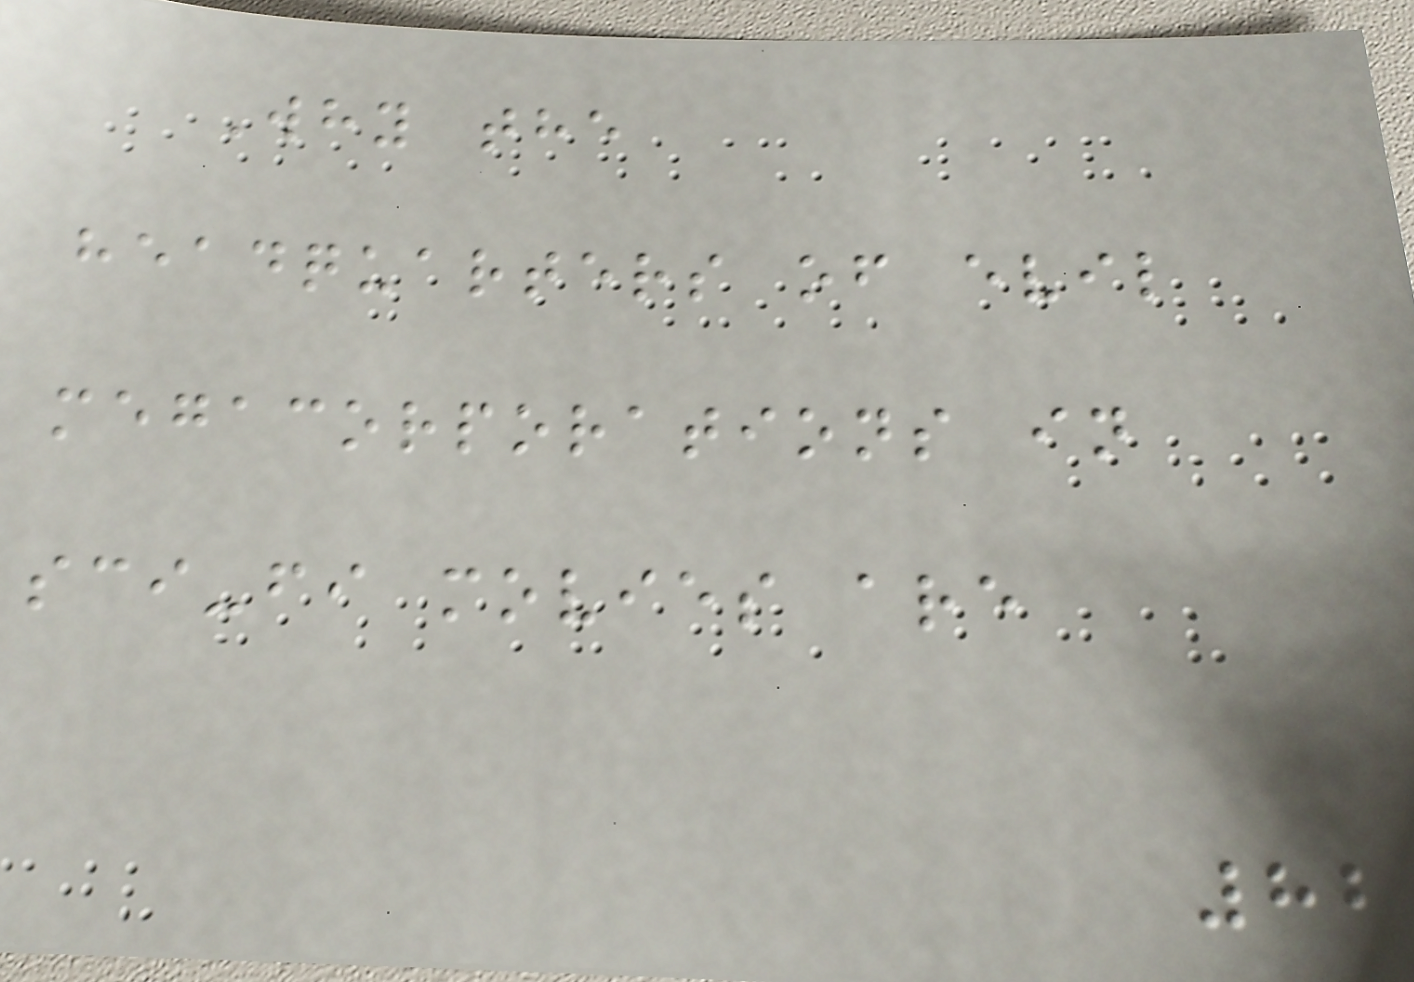Why the
headquarters of evil
megacorporations in
sci-fi movies are
82
